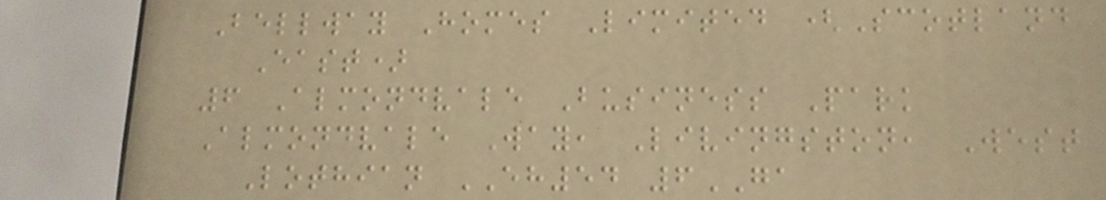Bellway Homes Limited (Scotland
East)
6 Almondvale Business Park
Almondvale Way, Livingston, West
Lothian EH54 6GA
